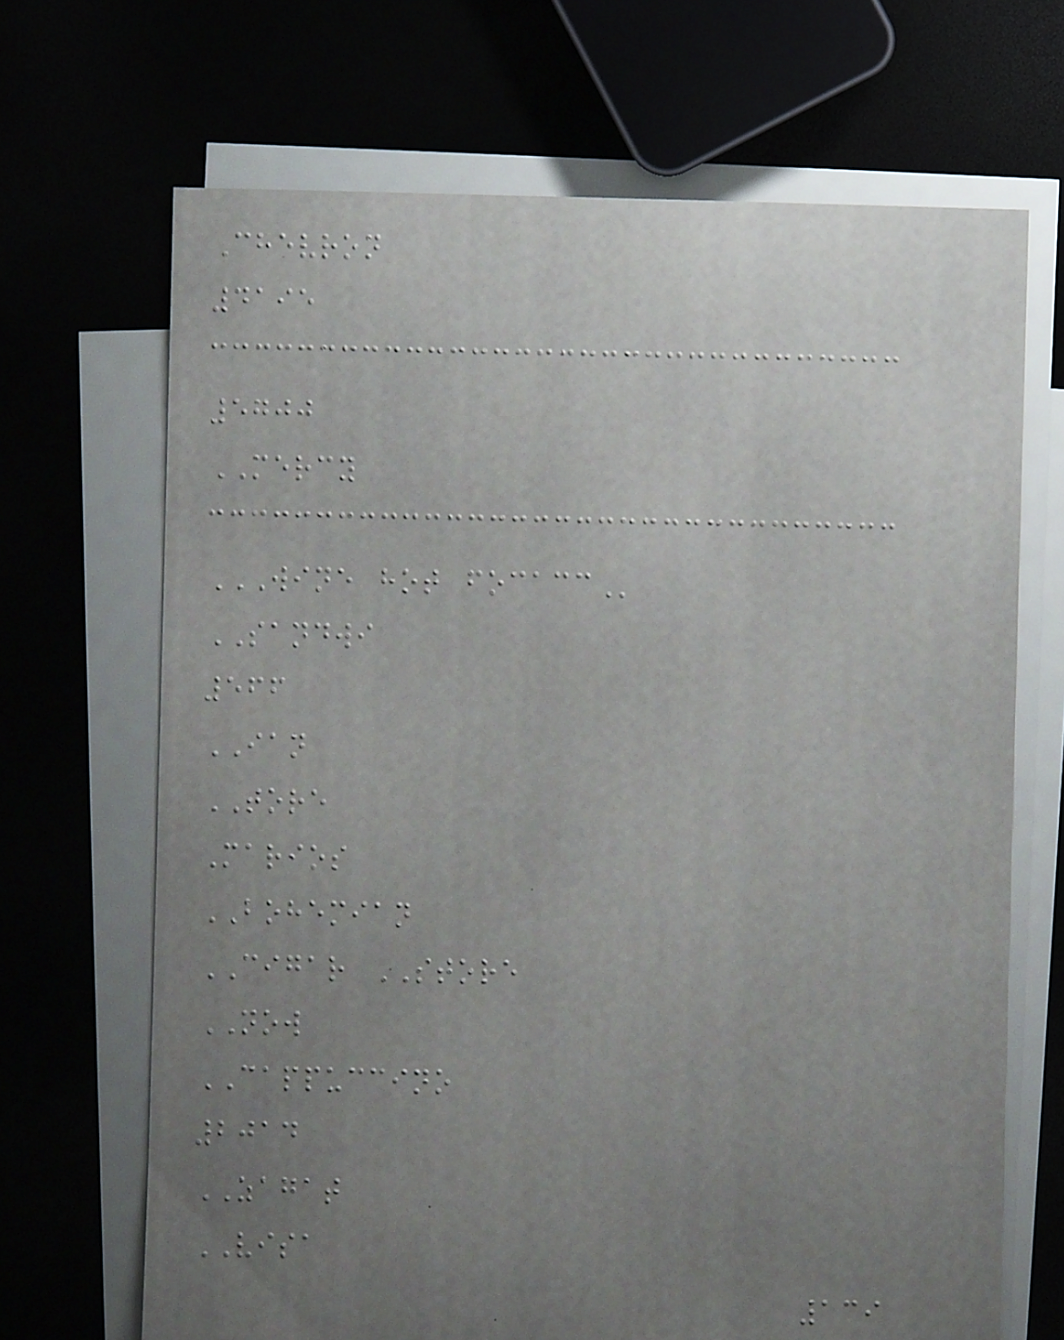Chevron
4195
5700
MERCY
WINE HOT FOCACC
SANDWI
566
IAN
TORE
Marios
BOHEMIAN
CIGAR STORE
NOW
CAPPUCCINO
2014
ZAGAT
VISA
139
